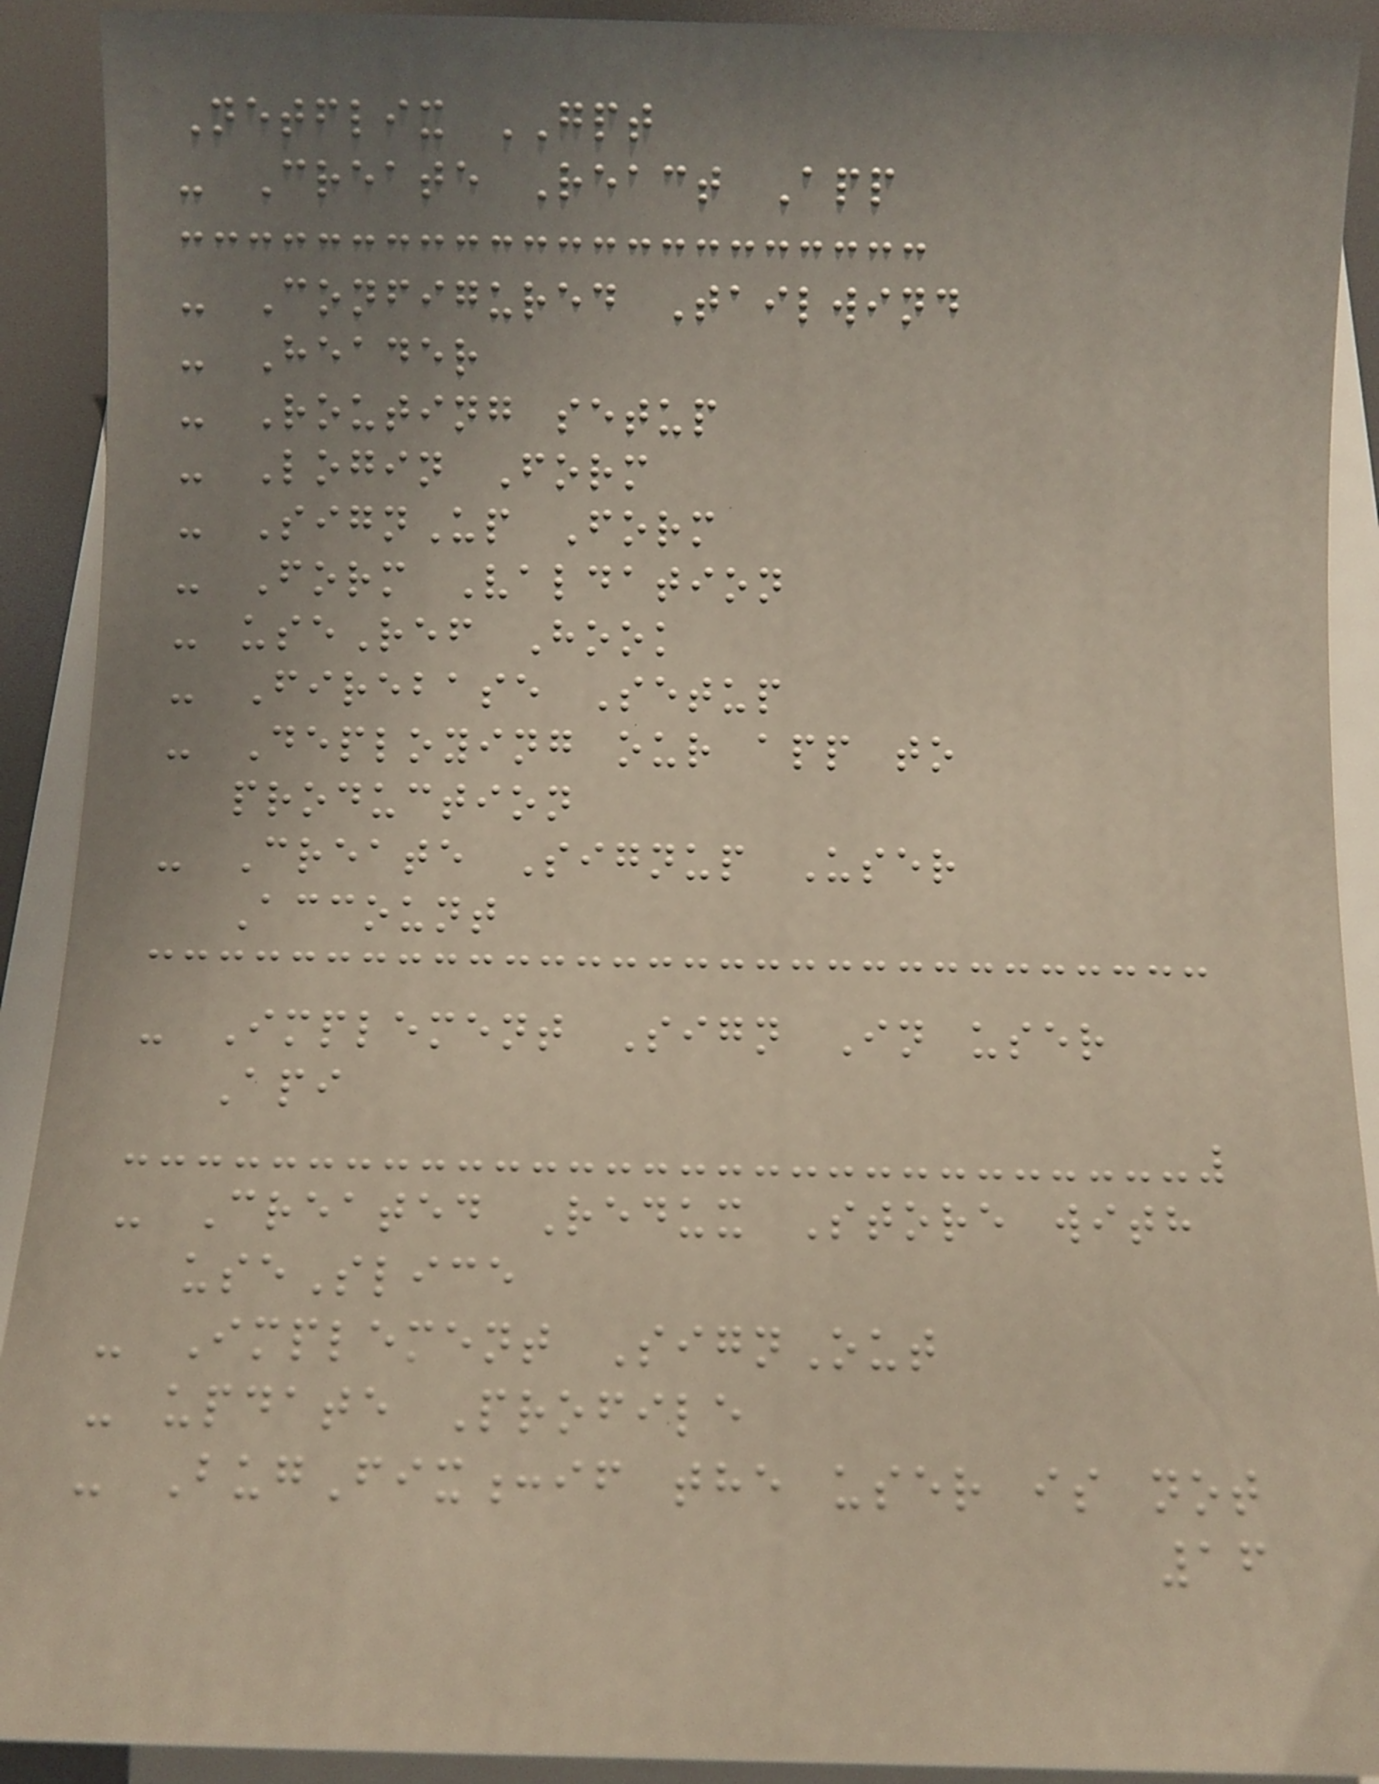Netflix GPT
- Create React App
- Configured Tailwind
- Header
- Routing setup
- Login Form
- SignUp Form
- Form Valdation
- useRef Hook
- Firebase Setup
- Deploying our app to
production
- Create Signup User
Account
- Implement Sign In user
Api
- Created Redux Store with
useSlice
- Implement SignOut
- update Profile
- BugFix:if the user is not
16
